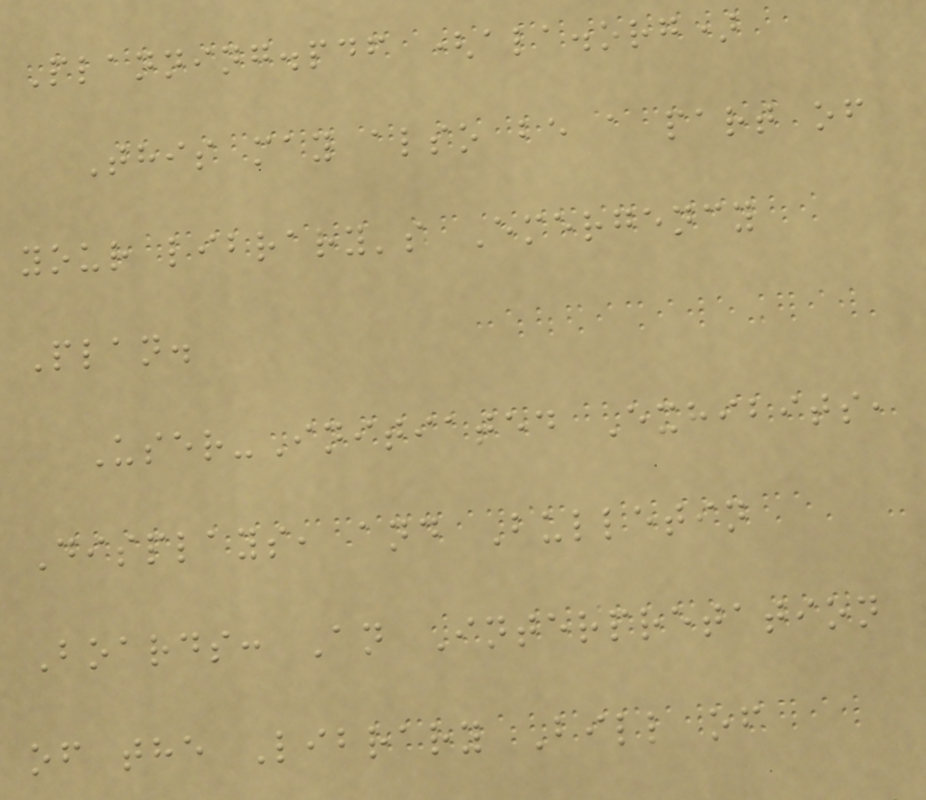Planning.pdf (ala.org)
This may also be a part of
your library's Emergency
Plan.
User-Initiated Exhibits,
Displays, and Bulletin
Boards: An Interpretation
of the Library Bill of
